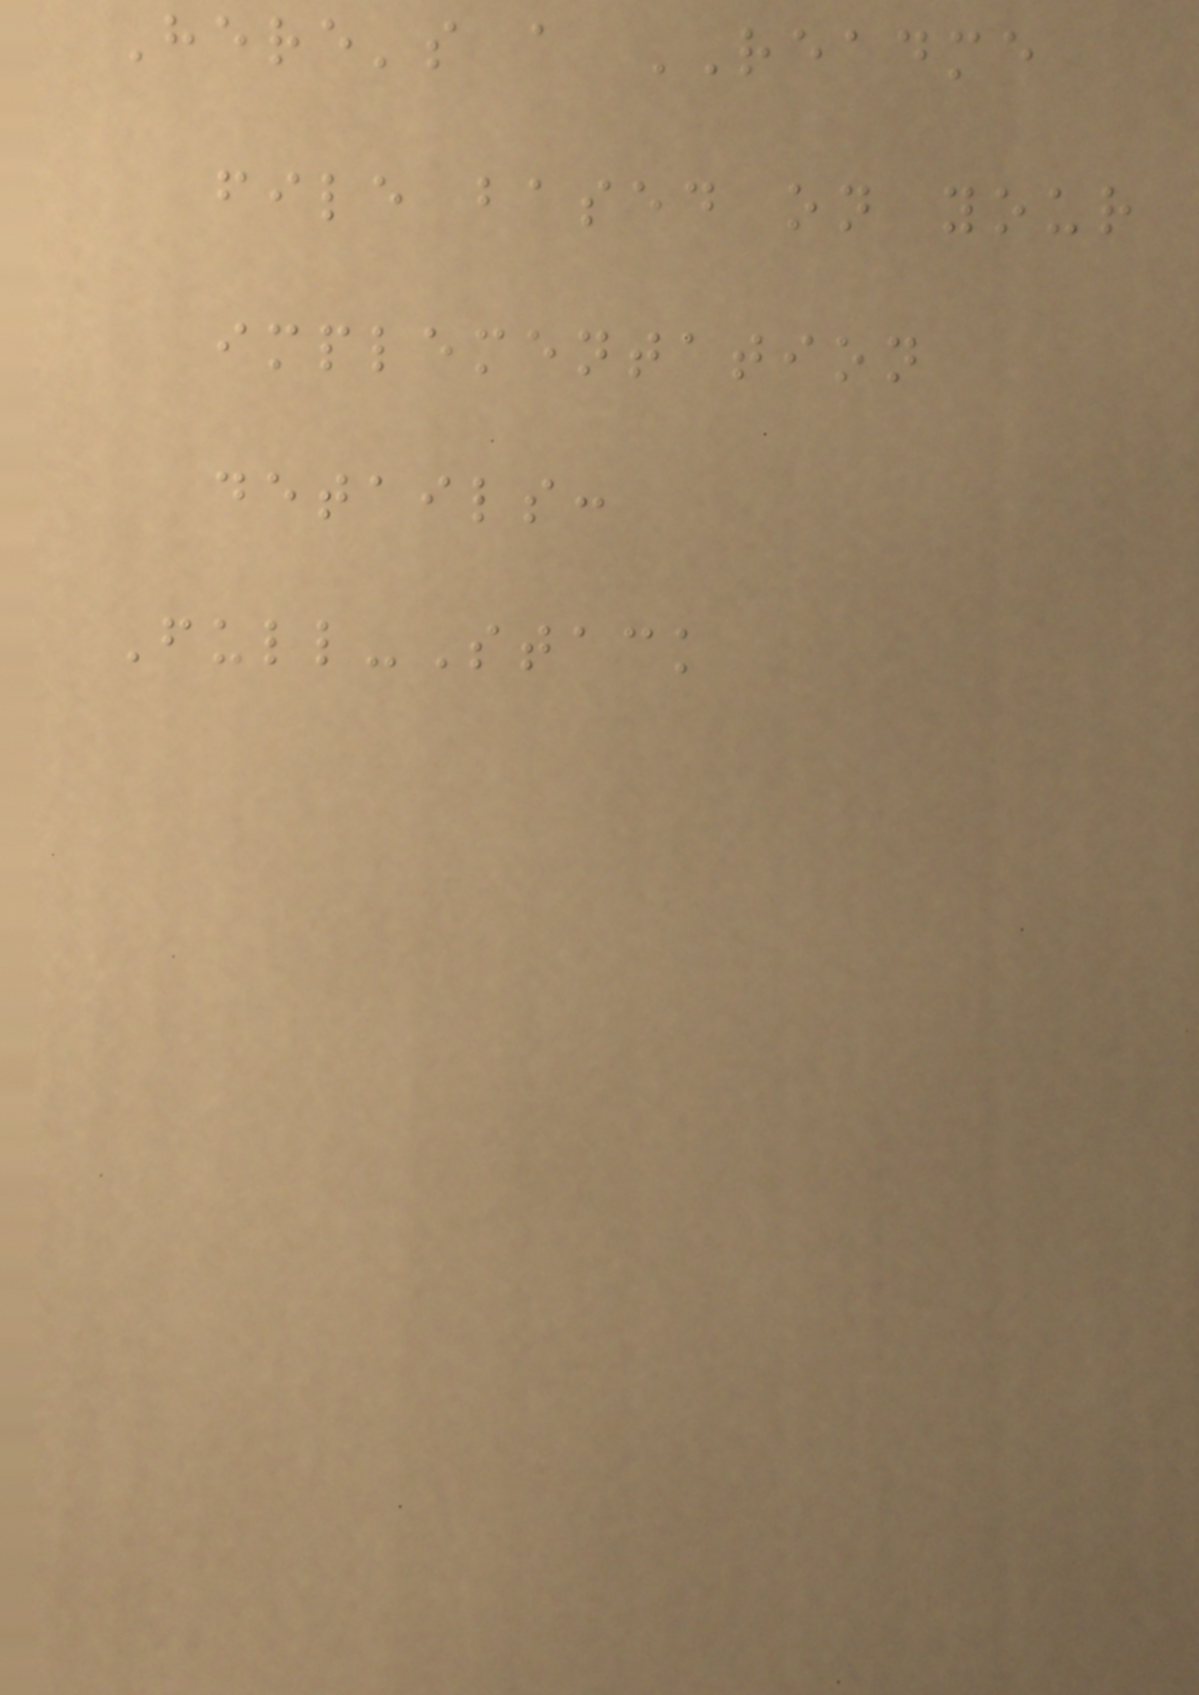Here's a README
file based on your
implementation
details:
Full-Stack
